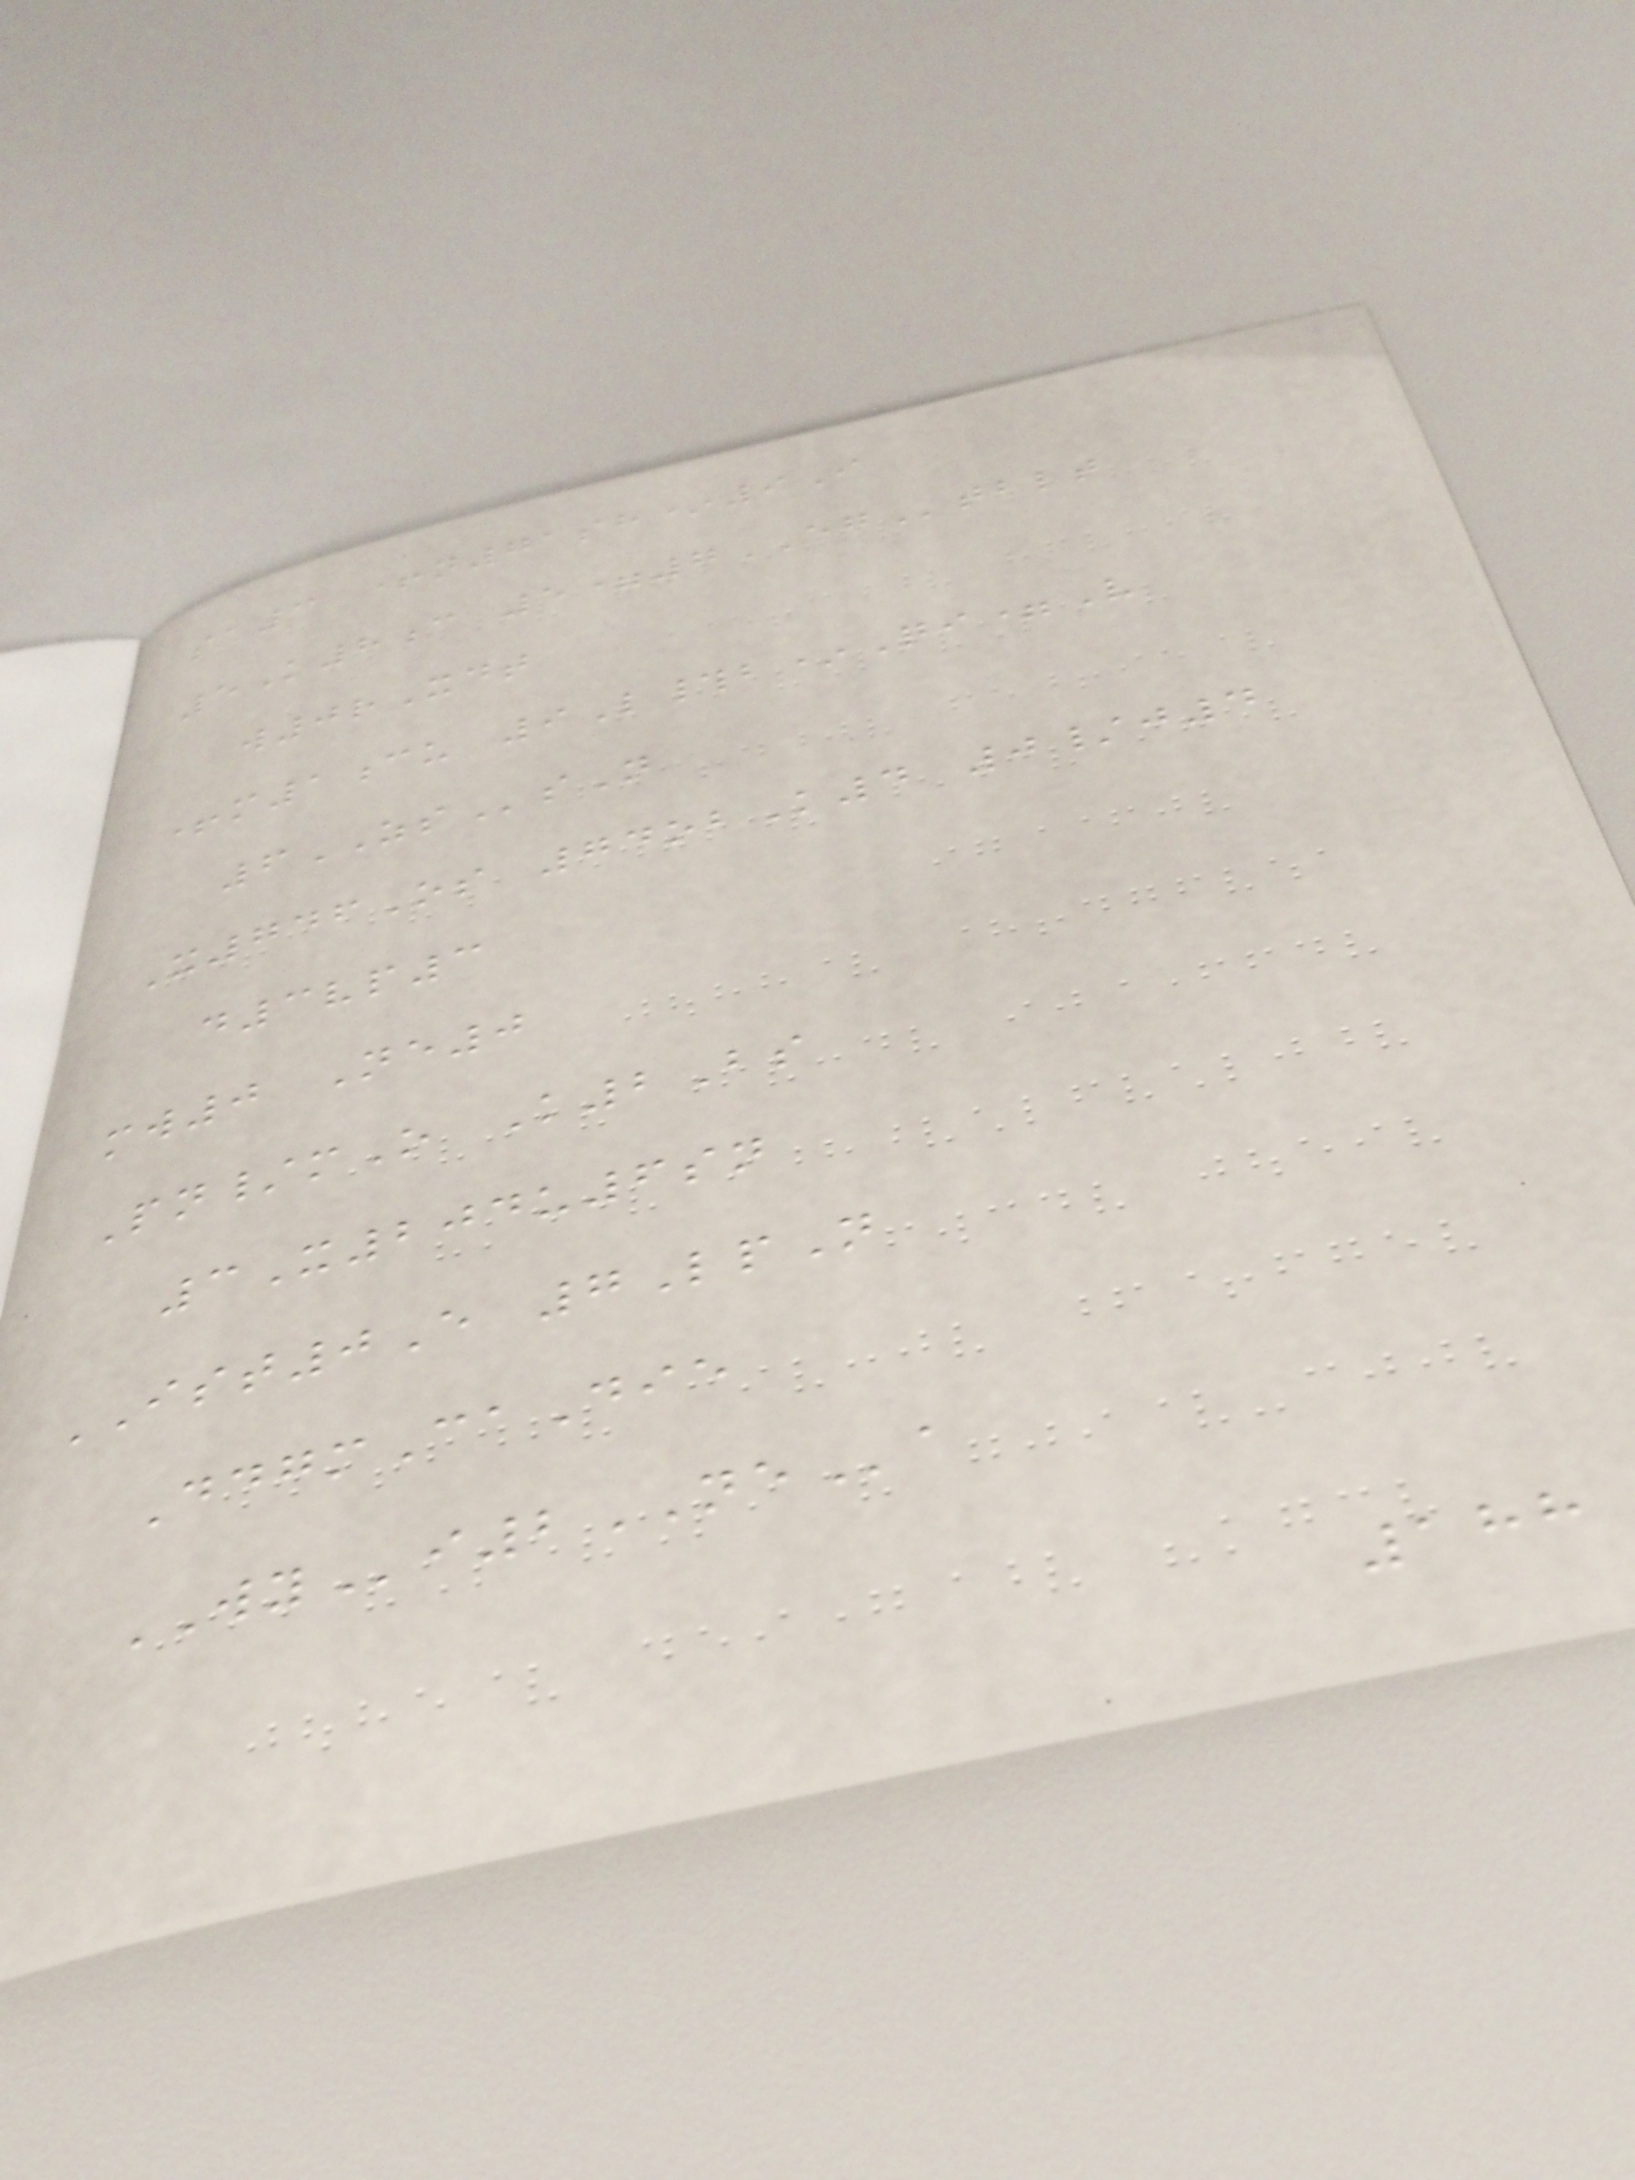sa3 +n71sh*9I
5K8c 5=7EGtblt
w0rXdt
+m1cu 9L#b*Qi=V
6ZSsN
X746Os 74obK4 0/j4
d3vp3
mw0 Ne0
Pn/mO K2Bs
3X204u6sn
IST0E 7LpN
DdgmCaDie
WYi2NEa
188
